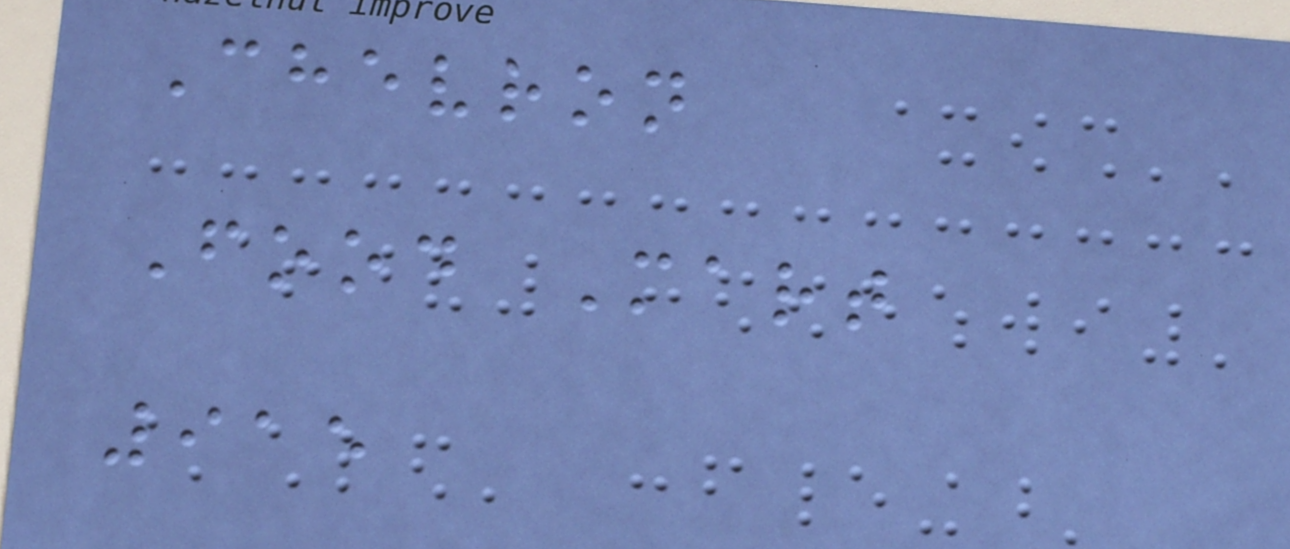Chevron
Food Mart
915
